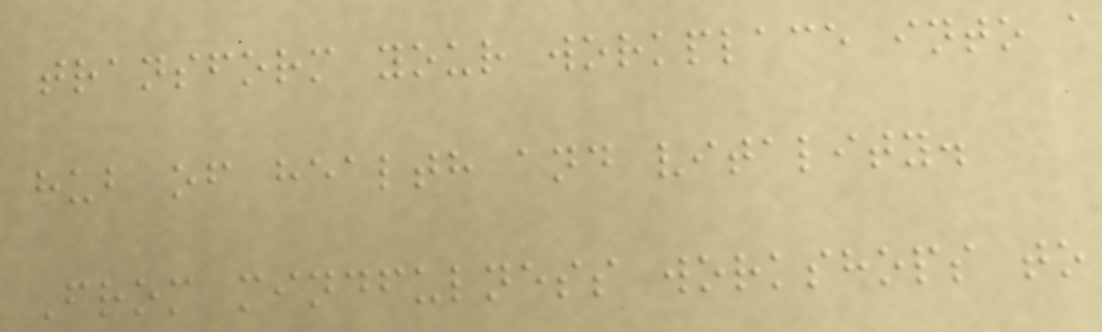transform your workplace into a
hub of health and vitality.
From mindfulness workshops to
